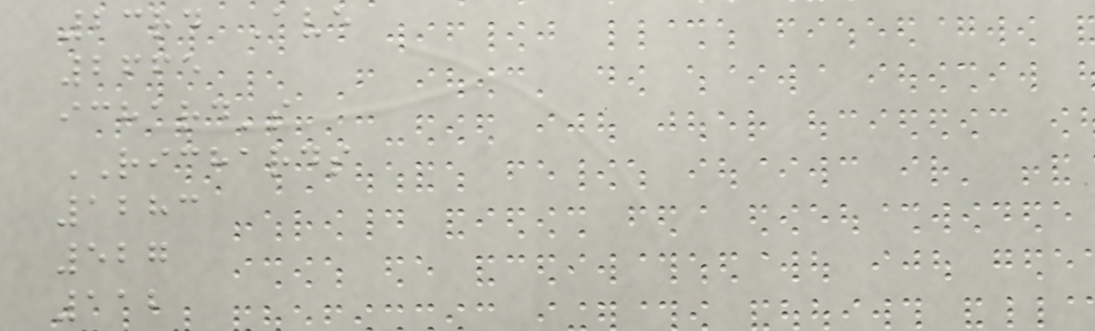23rd Ave
2665
ichard's
RICHARDS
1283
527
112
